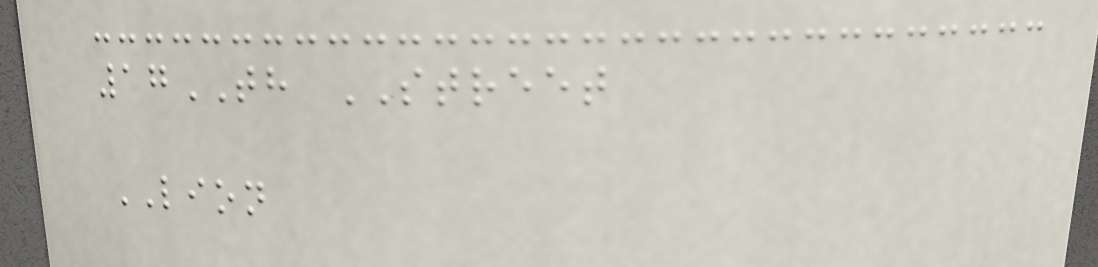17TH STREET
LION
